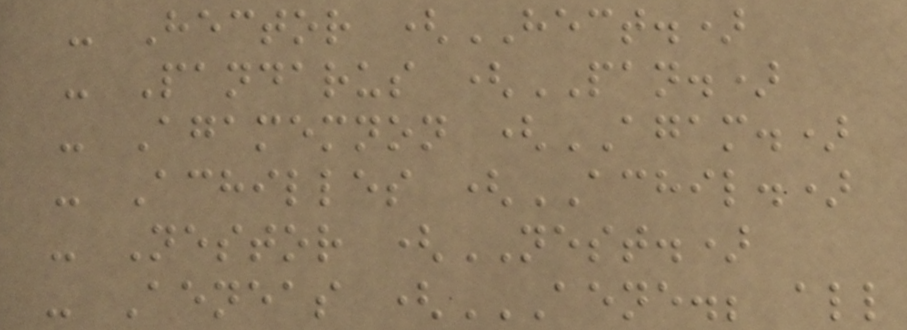- Hector (HECT.)
- Pandarus (PAN.)
- Agamemnon (AGAM.)
- Achilles (ACHIL.)
- Nestor (NEST.)
- Aeneas (AENE.; ALL
